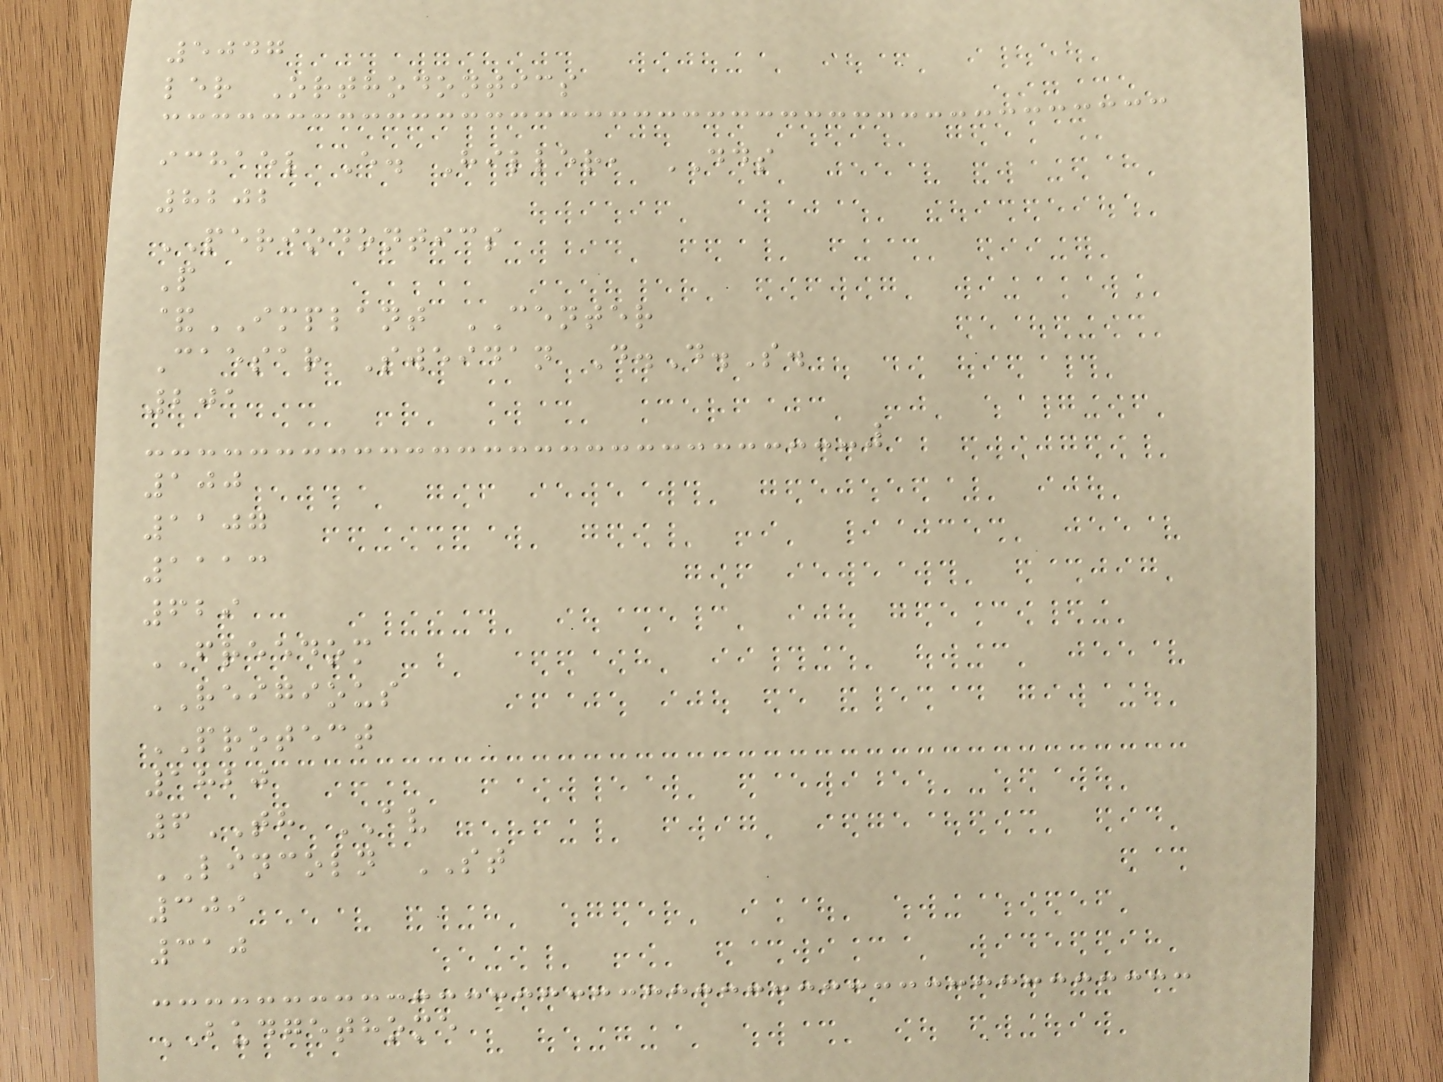5047
ler Orthodontics
ichael E. Hiller, DDS
8202
PERIODONTICS
P
&IMPLANT CENTER
Caesar Sweidan D.D.S.
201
100
1107
1113
629
FREEDOM
REIGIOUS
PROTECT
1820
6TH AV
LINCOLN ST
309
310
BUDGETHOME
